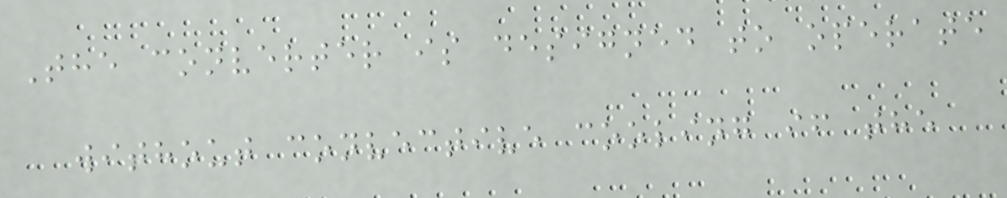The converter is designed to operate
without convective cooling if the
